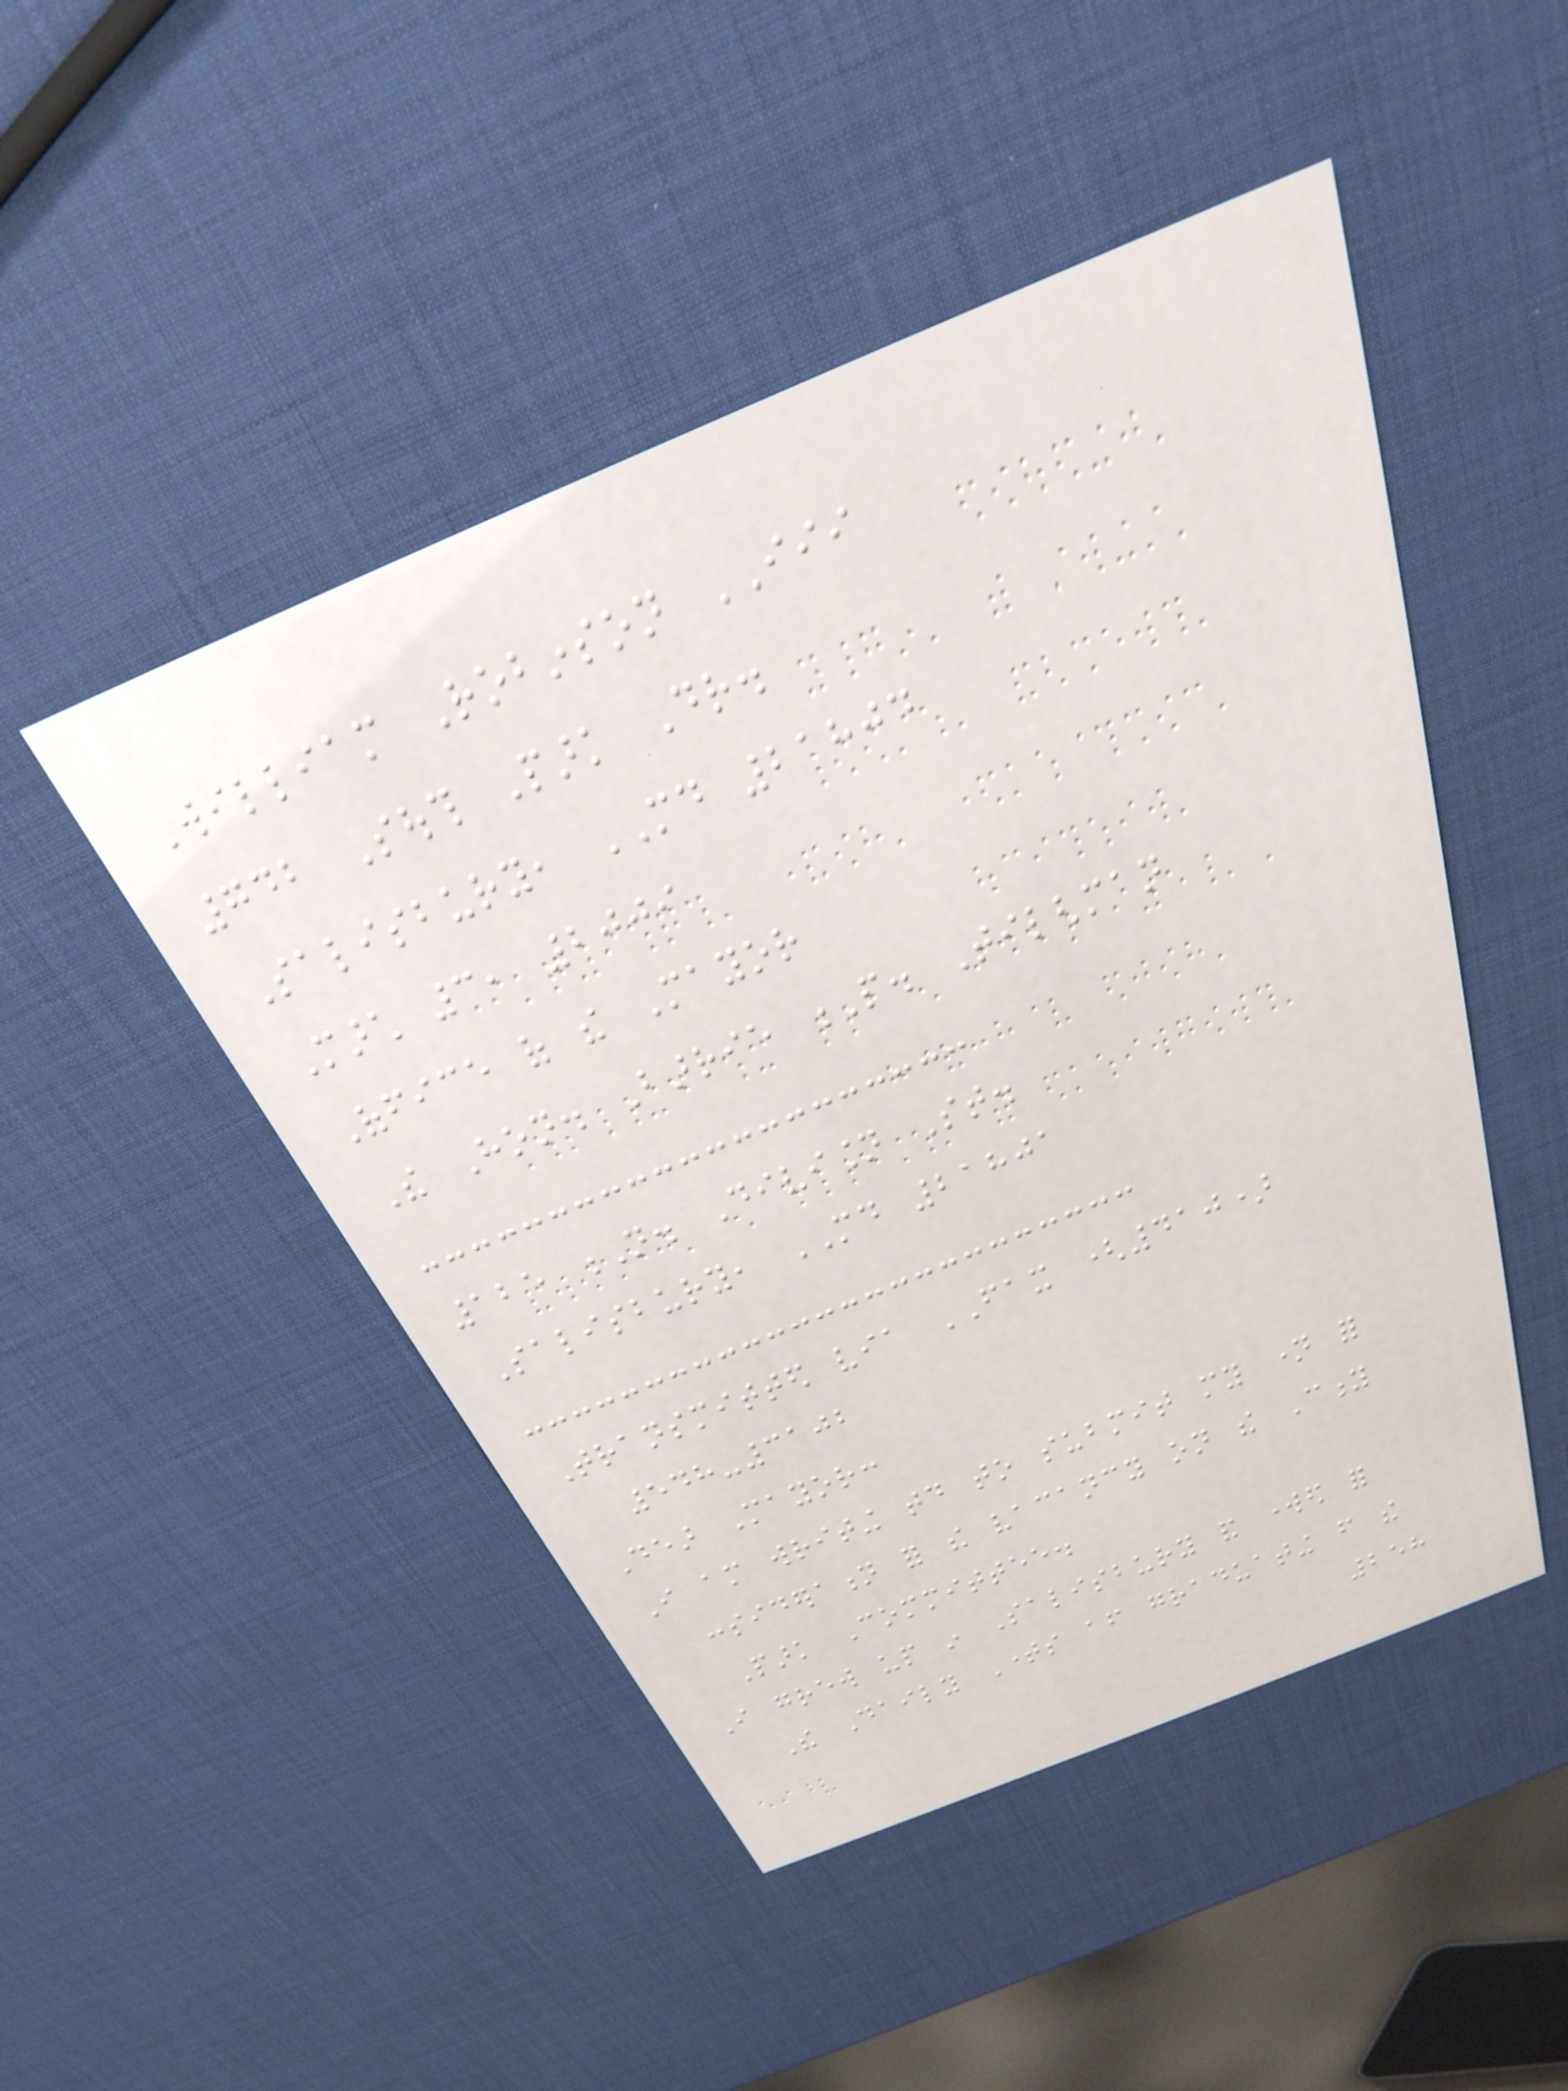William Robinson III
742 South Park Dr.
Salisbury, MD 21804
March 3, 2009
Office of the Mayor
The Hon. Barrie P. Tilghman
125 N. Division St.
Salisbury, MD 21801
Transmitted via FAX (410)
548-3102
Dear Mayor:
I am writing today to submit my name for
consideration for the vacancy on the City
Park Committee.
I grew up in Salisbury and worked for
The Daily Times after graduating from the
258
